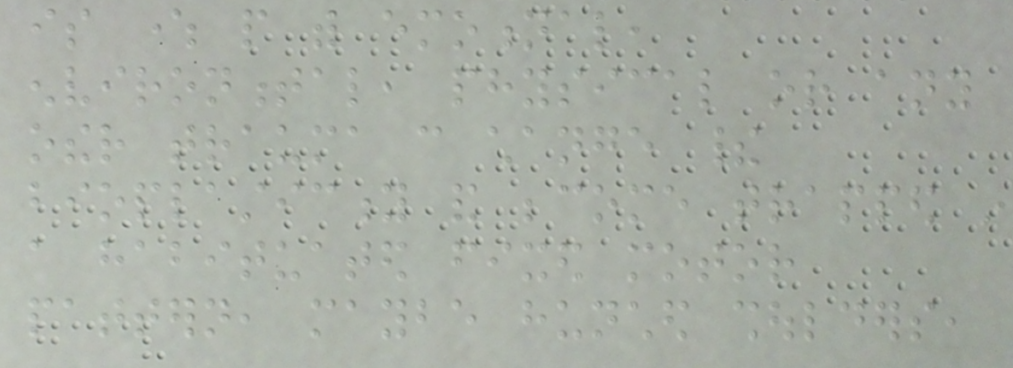is where people with emotional,
environmental, physical or any
other trauma can change their
bioplasticity and become trapped in
a habituated fixed motor
pattern, maybe hunched shoulders,
